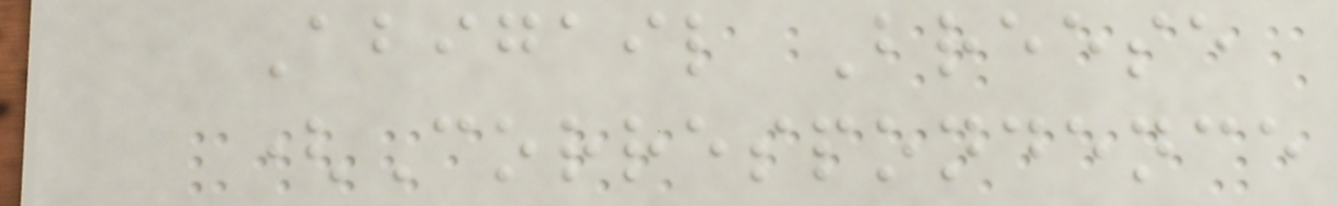Abigail Breese
(Correspondence
